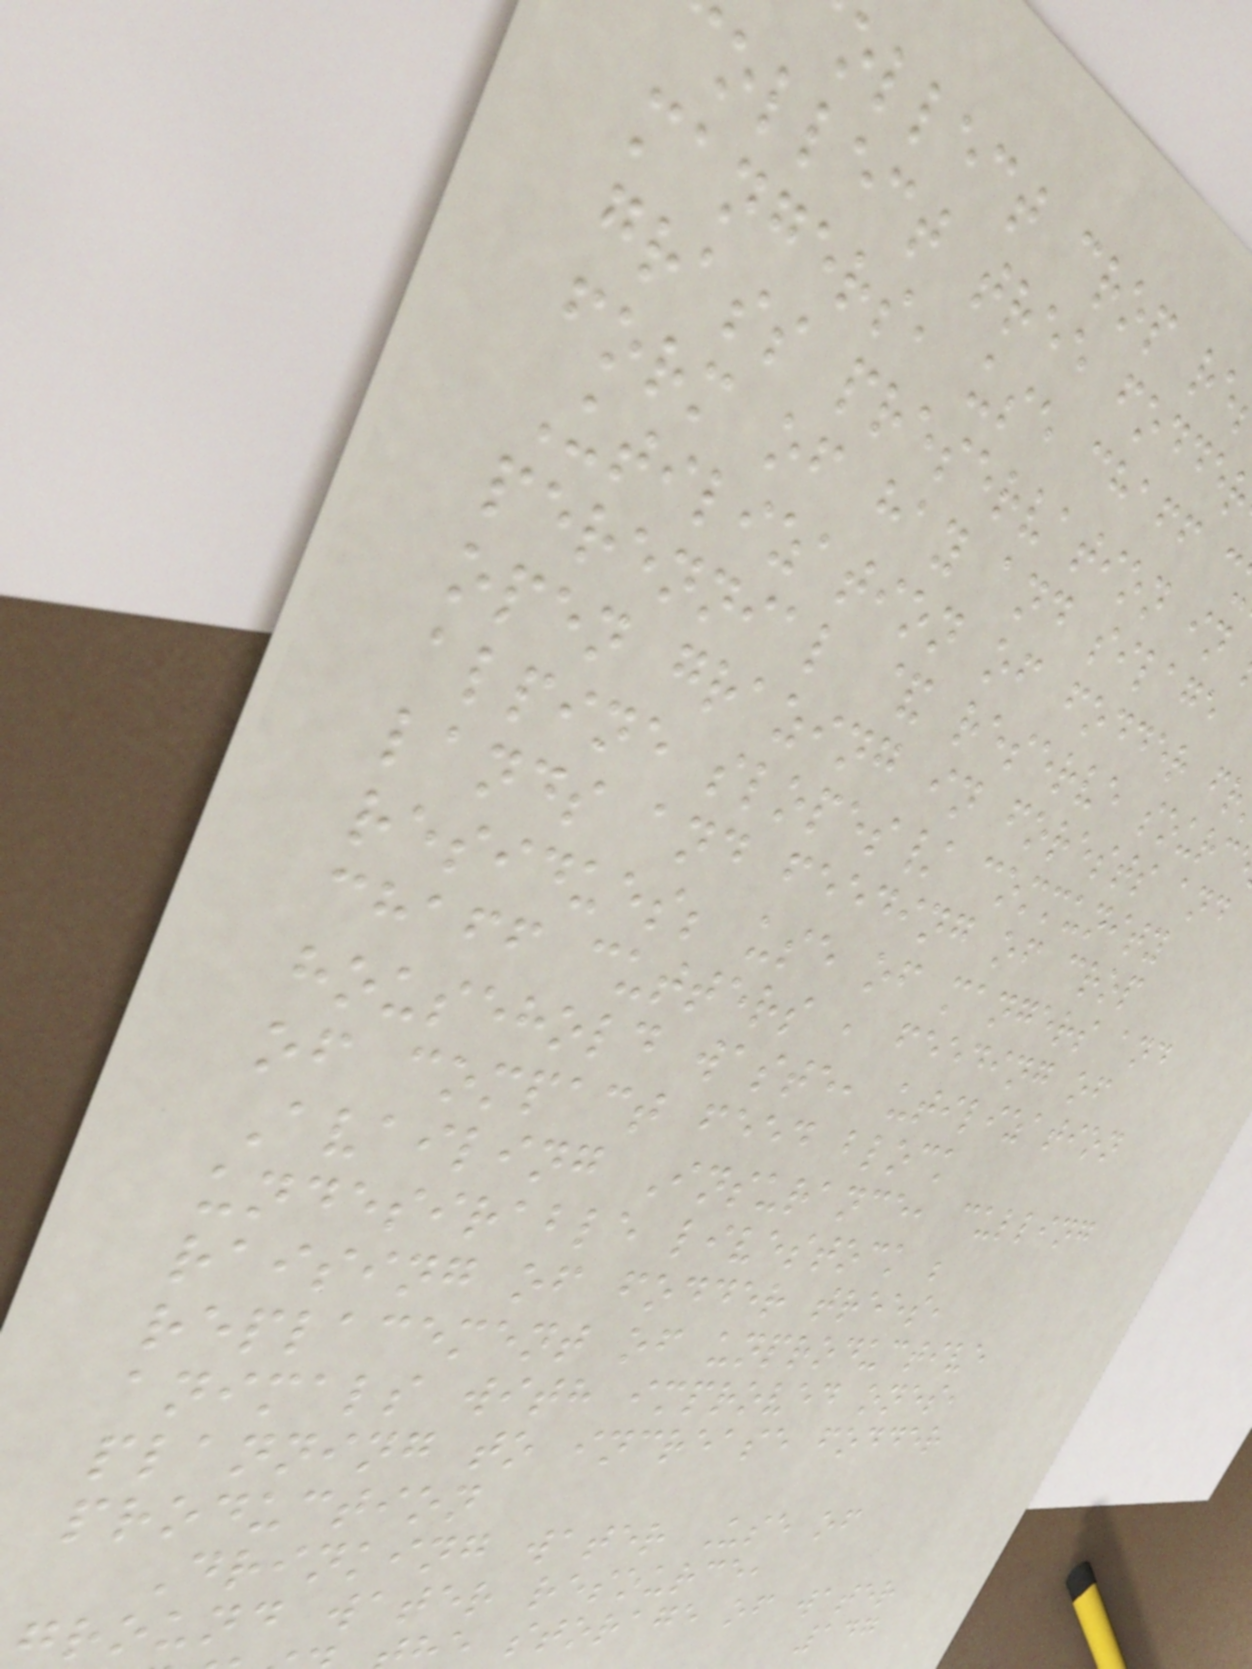ollect crop re
ollect tree fodde
mangers, use chaff c
grass preservation in
form of hay and silage
Utilization of fodder fr
perennial & reserve sourc
open grazing in forests and
alpine slopes/ community
lands and feeding of crop
residues; use of mangers and
chaff cutters , feeding of
household waste, utilization
of compact feed block
Availing Insurance, culling
undesirable livestock ;
raising of fodder trees,
replacement of unproductive
animals with improved ones,
planning to increase fodder
production
Drinking water Use of
ground water resource,
e storage of water
147
